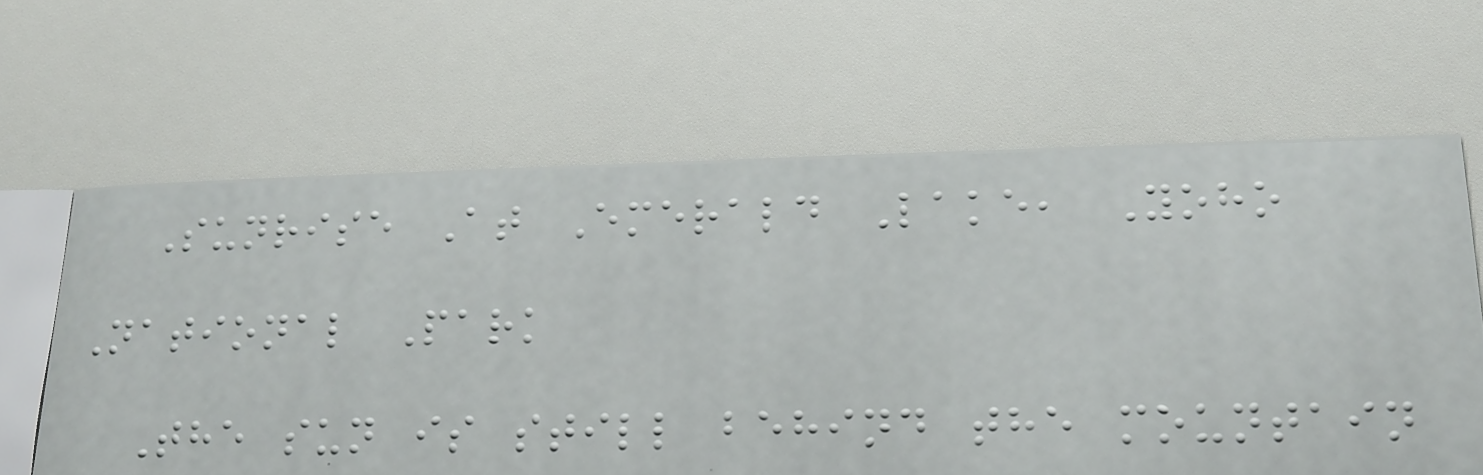Sunrise At Emerald Lake, Yoho
National Park
The sun is still behind the mountain
